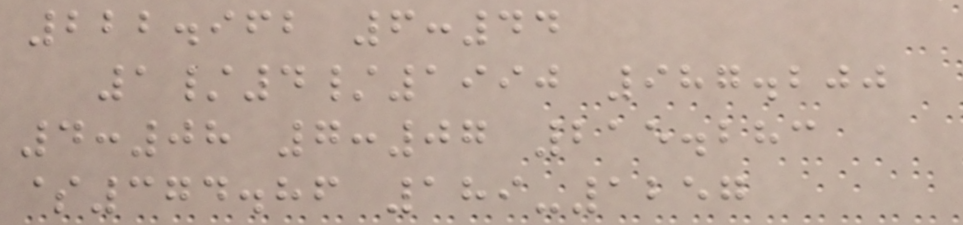222.962 6:44
1/4/1990 987.200
4:08 7:07 215.283
$374.86 189-1257
